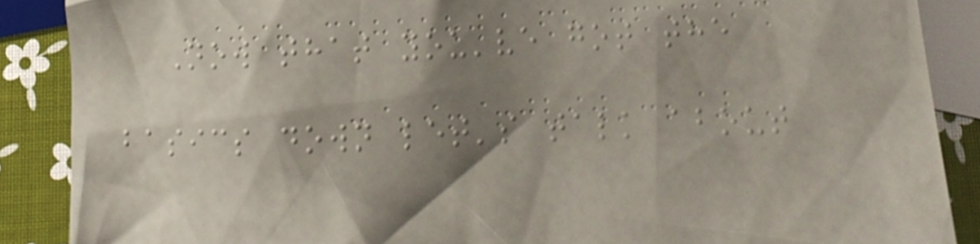Now that you've got the
basics down let's talk about
